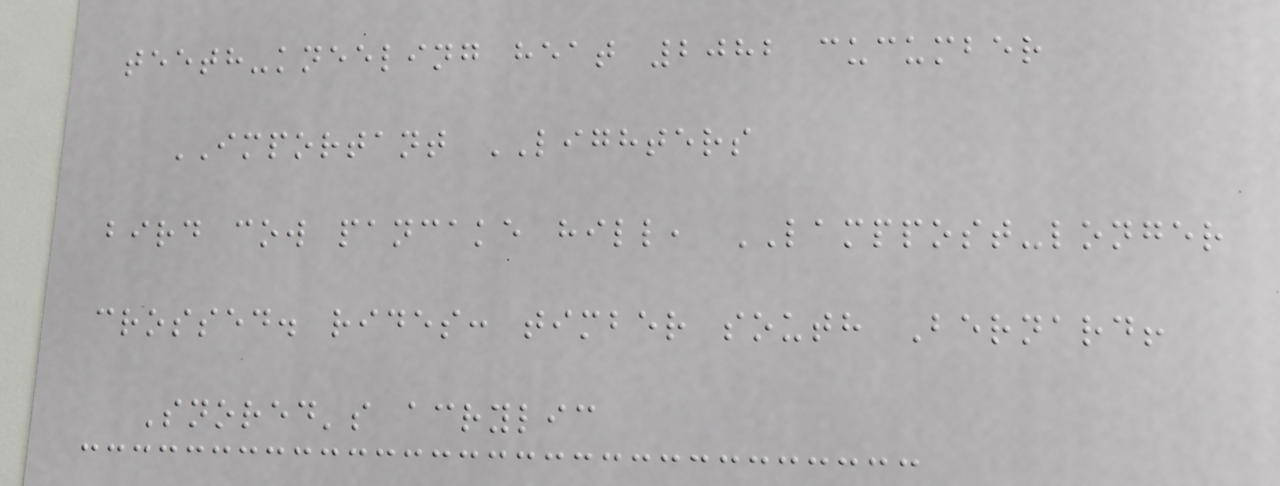teeth-kneeling heat 2082 cucumber
IMPORTANT LIGHTERS
bird cow pancake hill, LAMPPOST-longer
crossed. rides: timber south Bernard!
Snored's acrylic
